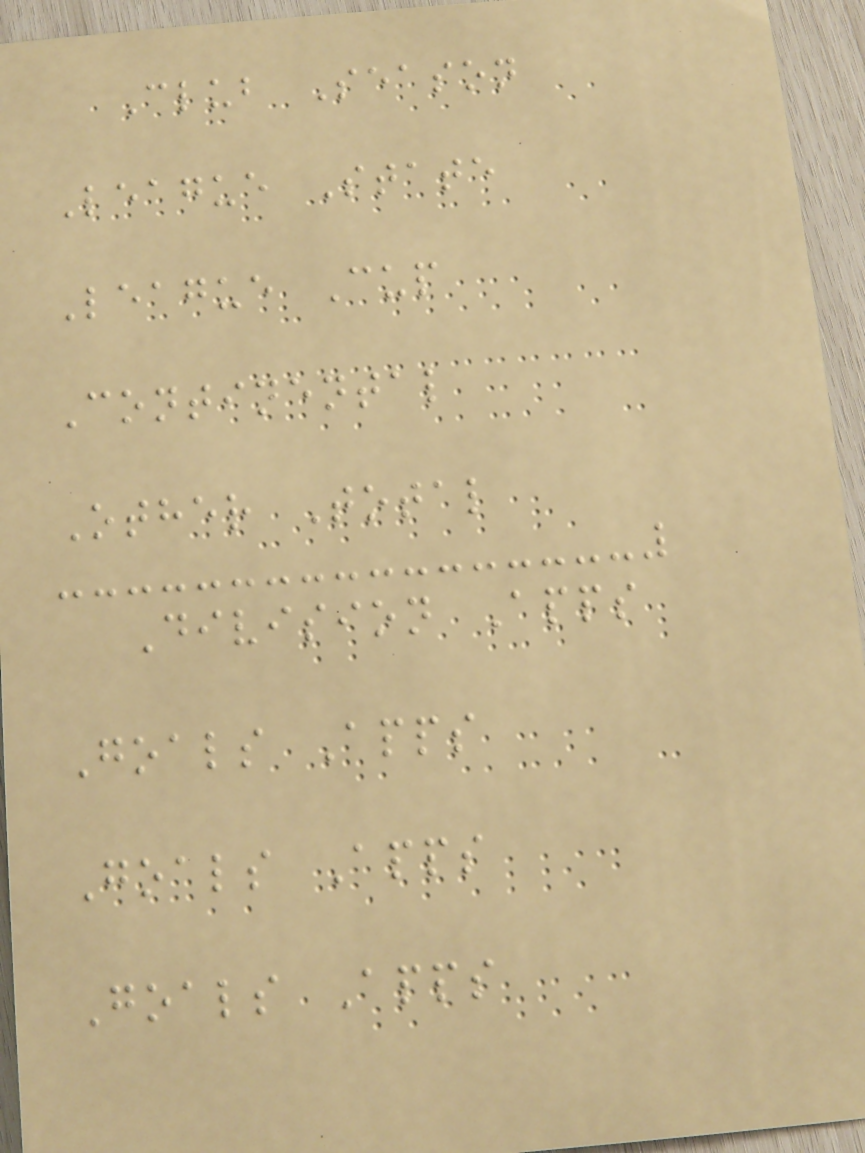Club Season
League State
League Cup
Continental
Other Total
Division Apps
Goals Apps
Goals Apps
Goals Apps
